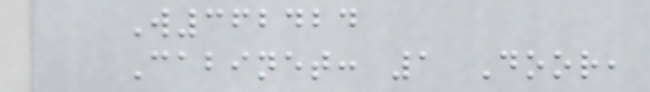W362424
Cabinet: 1 Door,
